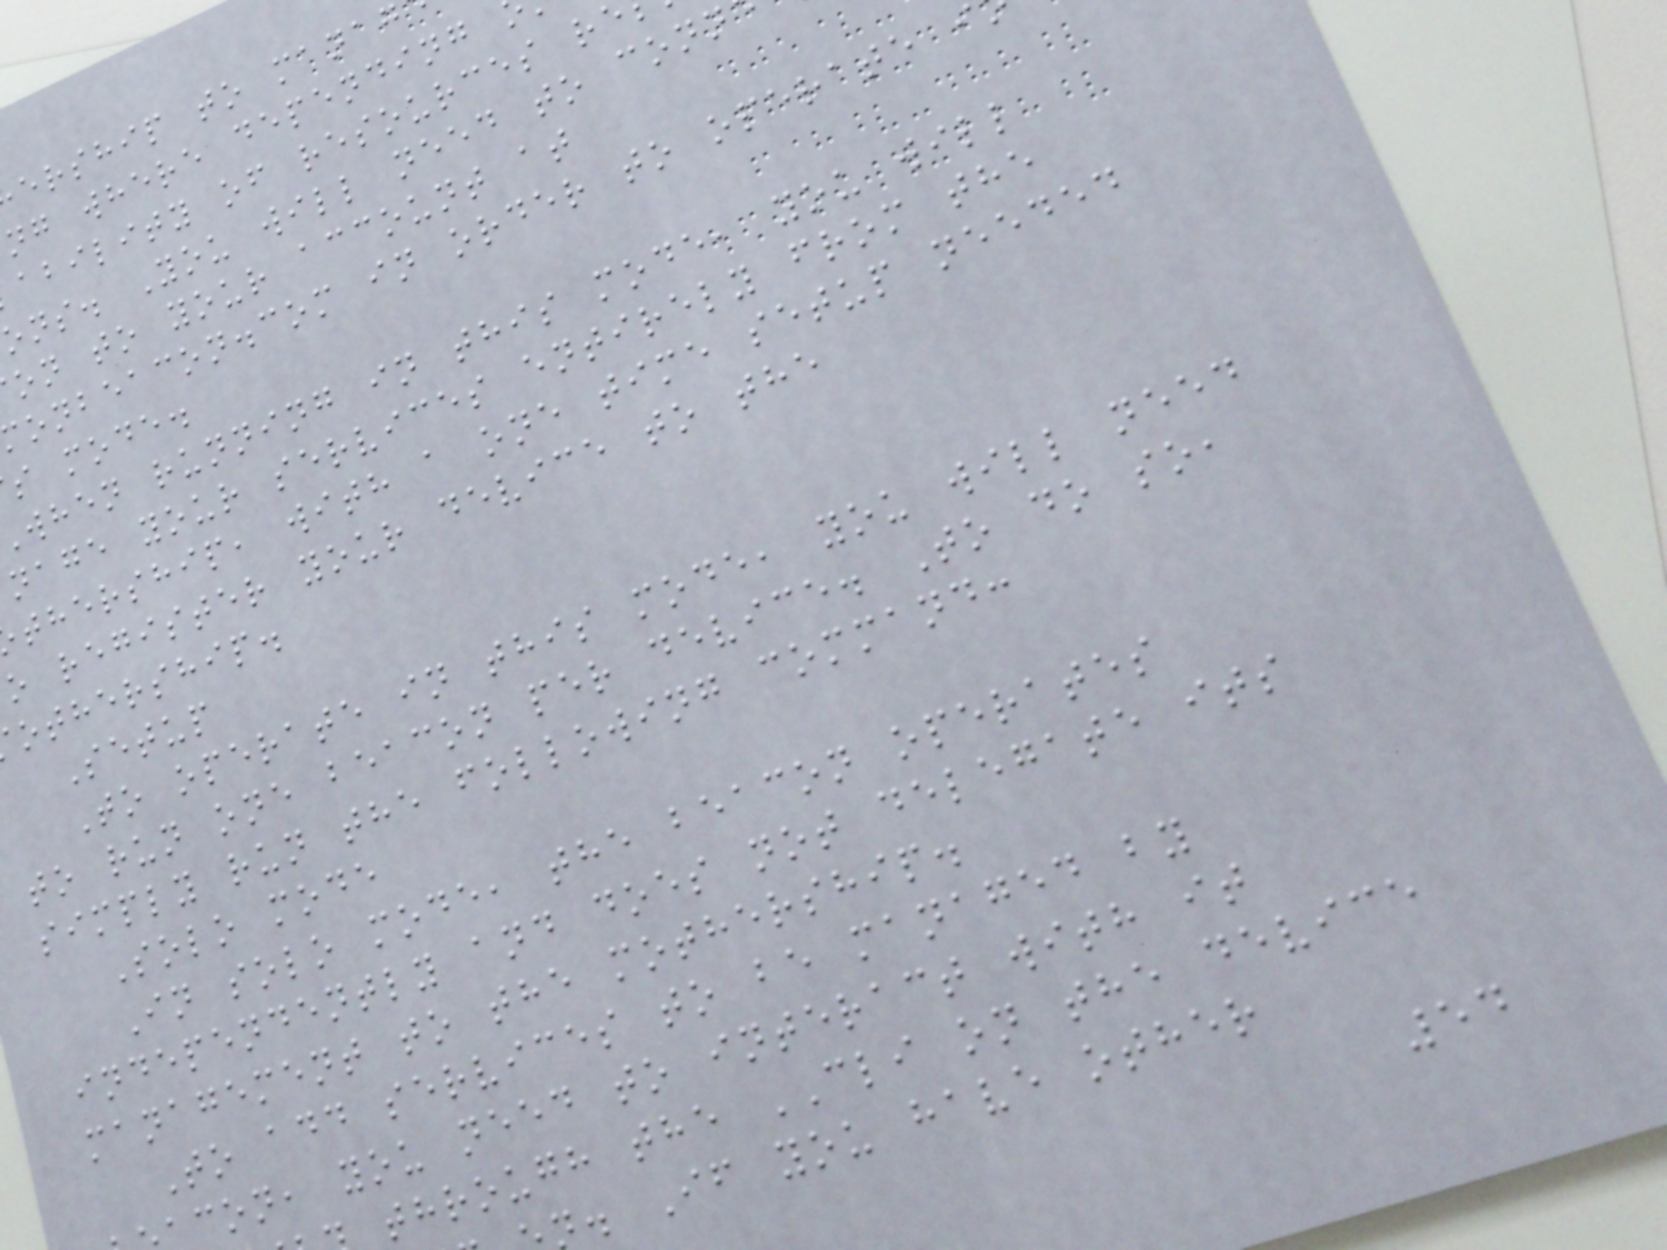ership to manag
ng where depending
ability of resources r
ons. You will need to conn
on to your account at
onbeacon.com in order to operate i
s mode.
when running in this mode, you will
nage your services entirely from the
thership, with a one time setup needed
o register your device to the
othership.
Setup
To operate in this mode, you will need
to run one beacon per device. To do so,
simply run the following command:
Solo mode
In solo mode, the beacon operates
independently and does not delegate its
management to the mothership.
To add services to be managed by
con, you need to interact with it
through the CLI on the device
. If you have other
54
